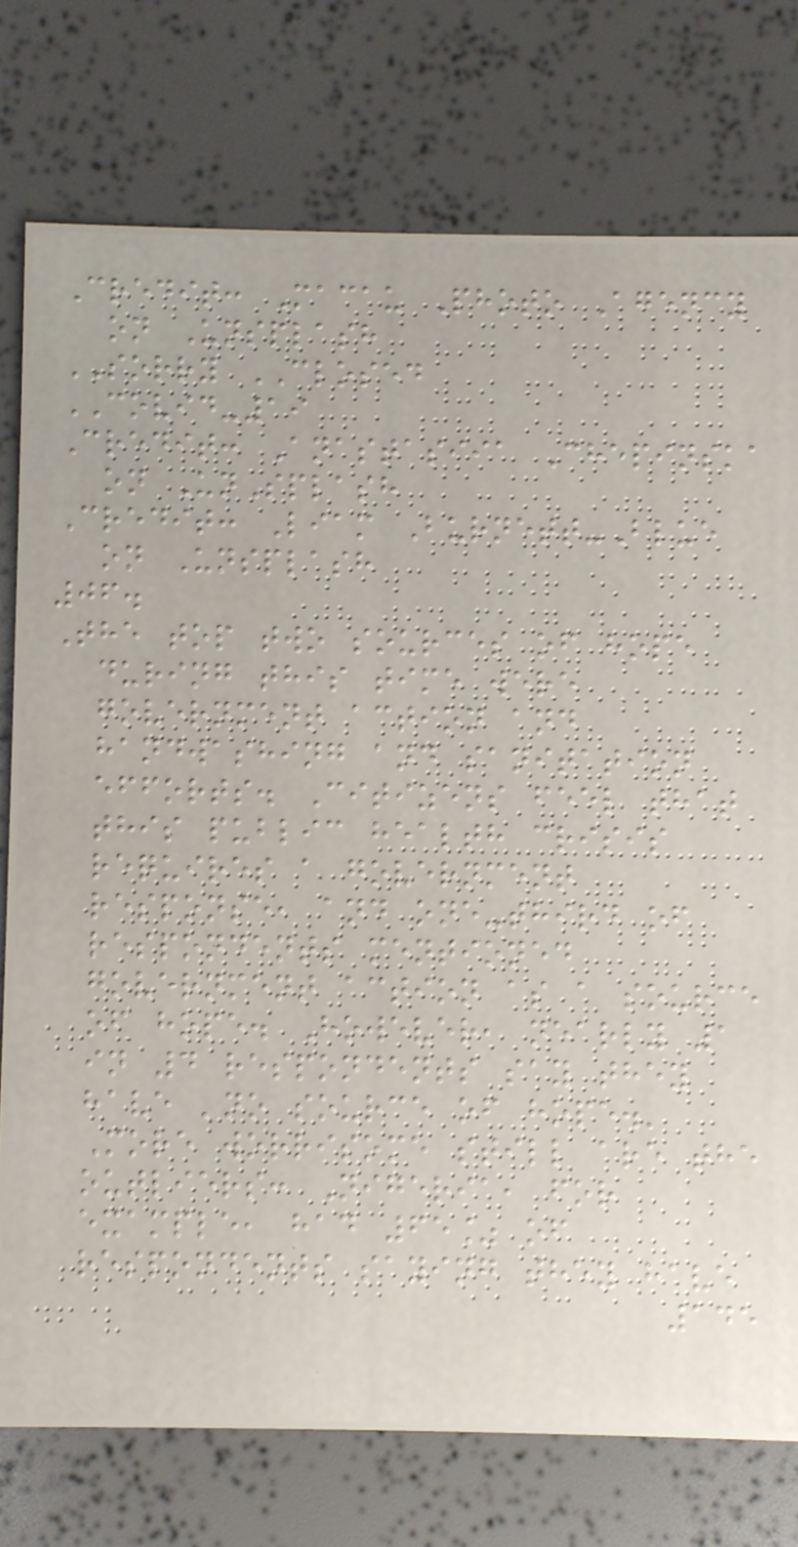Credit: Macau Photo Agency
on Unsplash
SORRY CLOSED
COVID-19
Credit: Anastasiia Chepinska
on UnSplash
Credit: Liam Burnett-Blue
on Unsplash
06.
The top two sources of hope
during this time were
government action and
handwashing and sanitation
efforts. Citizens feel that
this public health crisis
requires a government
response, and one-third of
respondents mentioned
government action as a source
of hope. However, nearly 1
in 4 respondents say they
have 'no source of hope.'
More worrisome still are the
outliers: Nigeria, for
example, had 65% of
respondents saying they have
145
